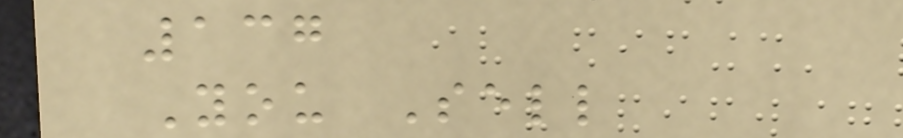137
You Sell
